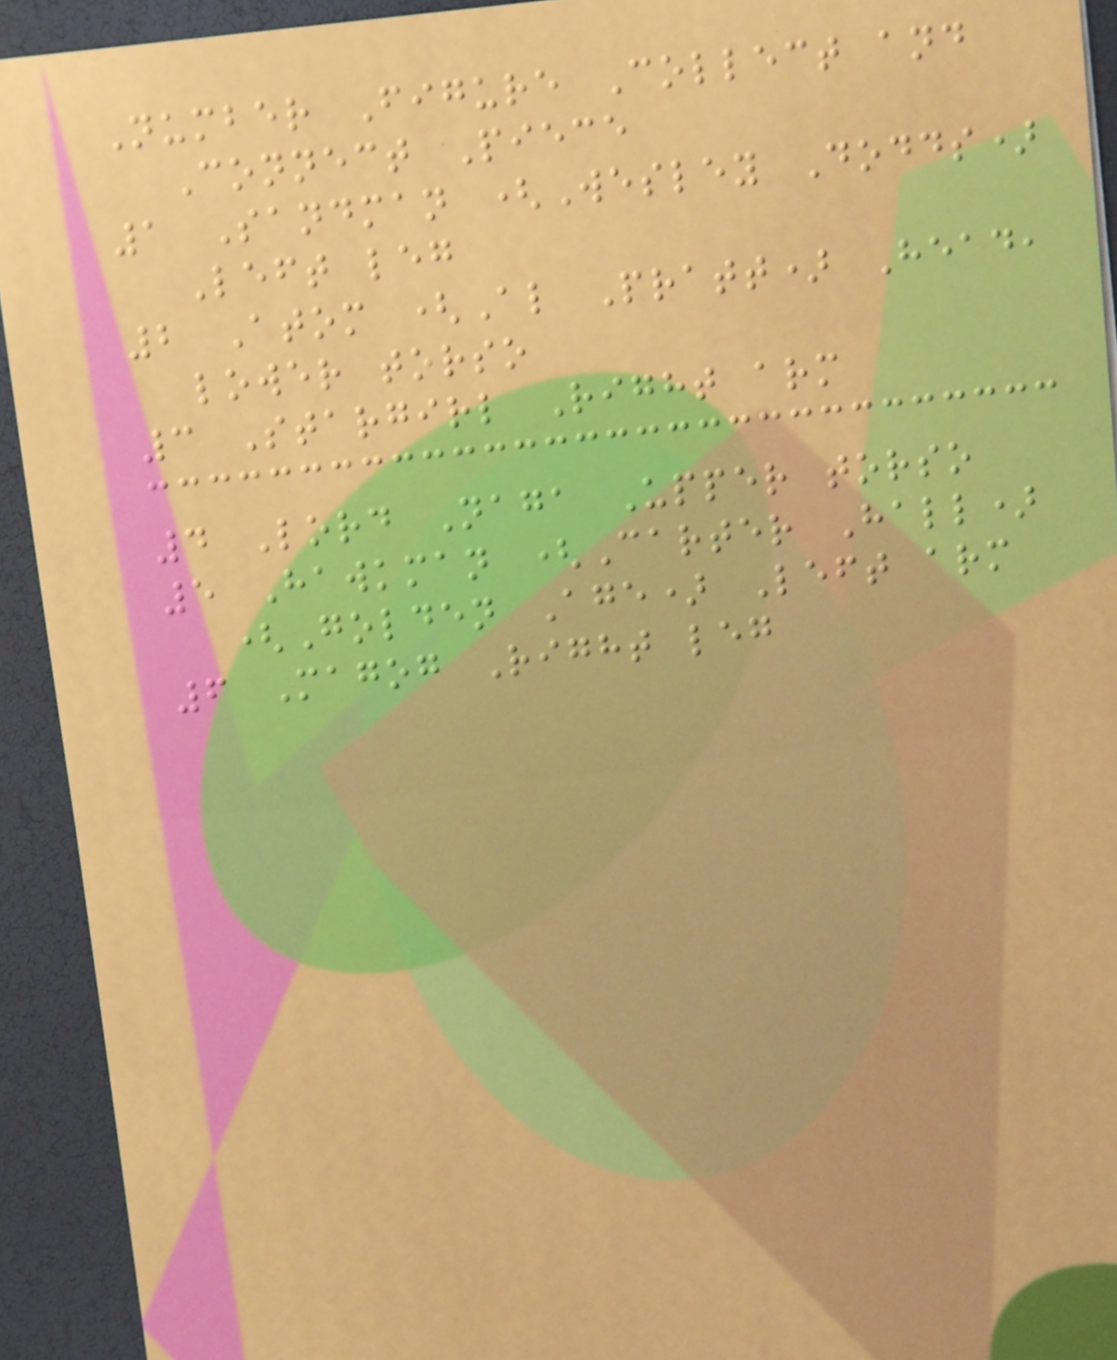Number Figure Collect and
Connect Piece
1 Sandman (Wesley Dodds)
Left leg
2 Atom (Al Pratt) Head,
lower torso
3 Stargirl Right arm
4 Lord Naga Upper torso
5 Hawkman (Carter Hall)
(Golden Age) Left arm
6 Magog Right leg
